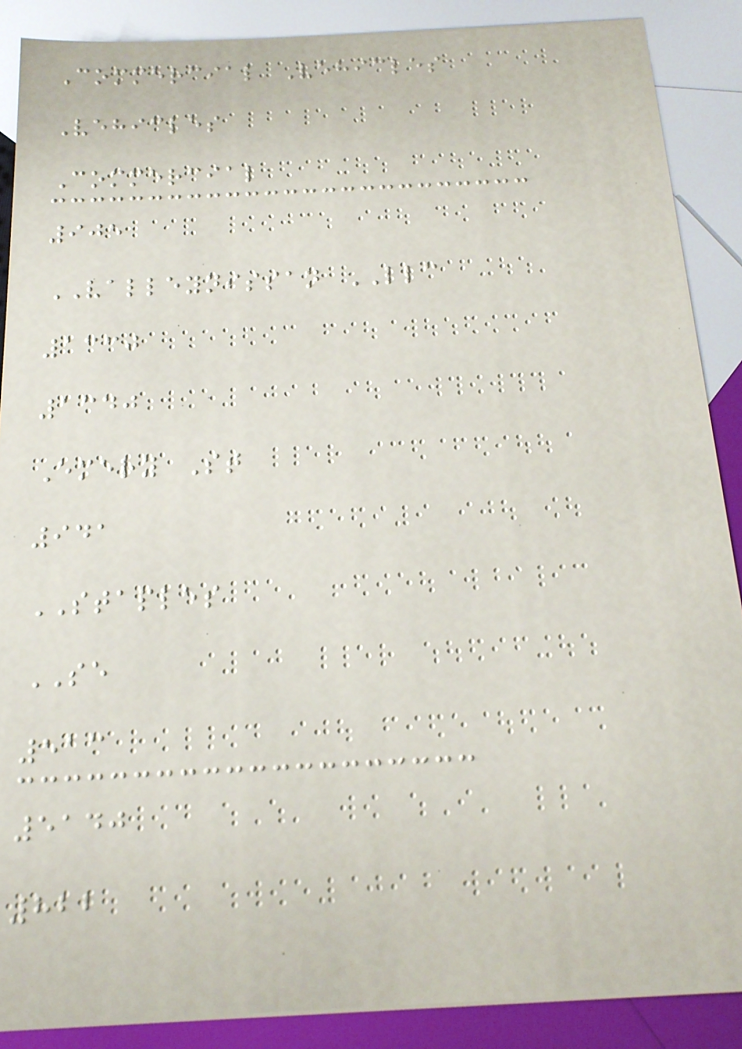Commercial Vehicles
Vehicles
Commercial
905
VALLEYNISSAN LLC
1330
1340
Emery St
941
STAPLES
SE
513
5140
822
